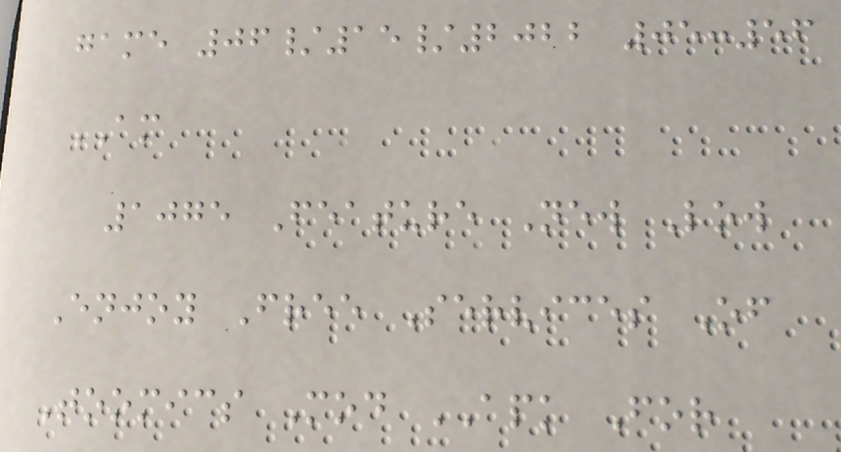game 06/15/2022 05:56
AM
1075 Feature New Low
Enjoy Free Services Of
Toomics Mod APK For
